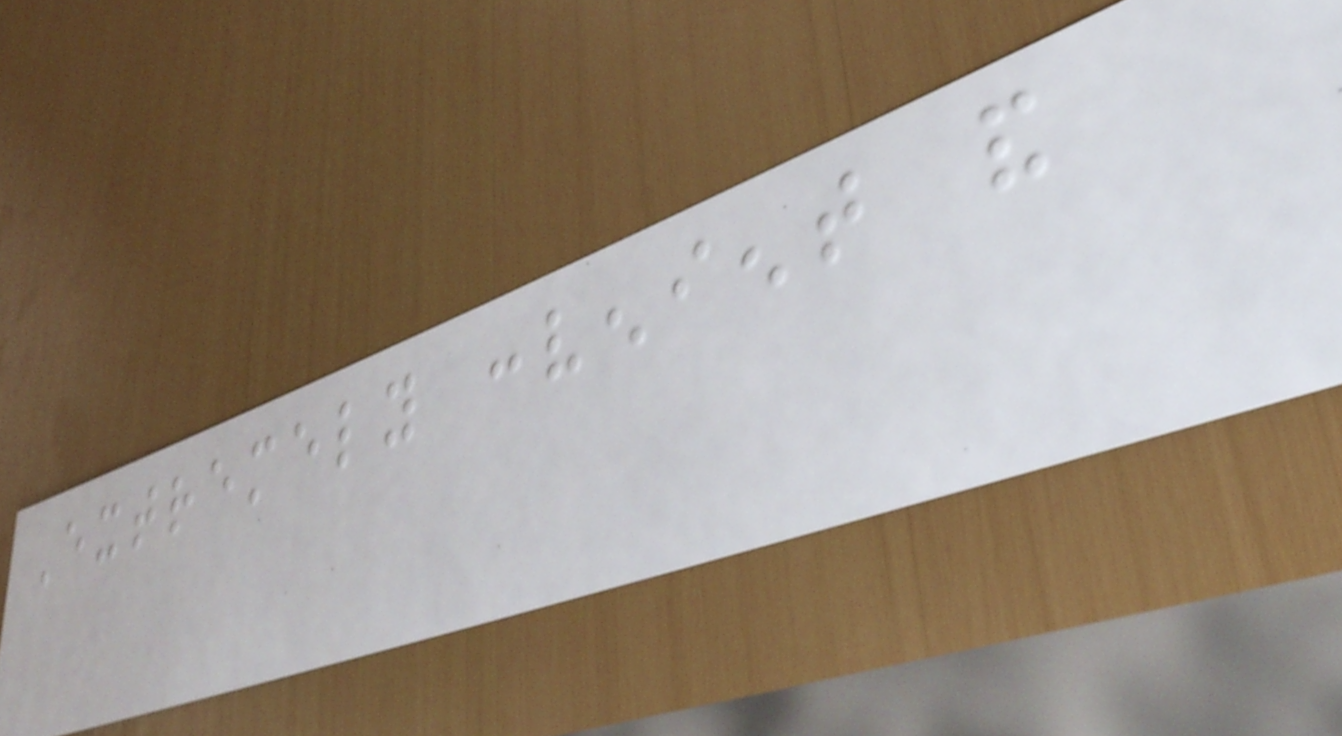Extremely convenient and
